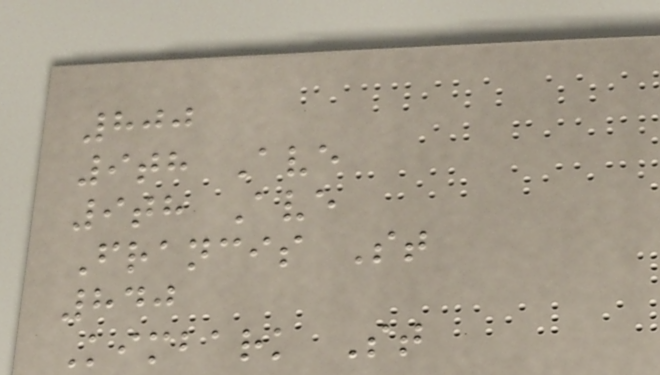800
9th Ave
9th Ave
Francis St
840
Kimbark St
